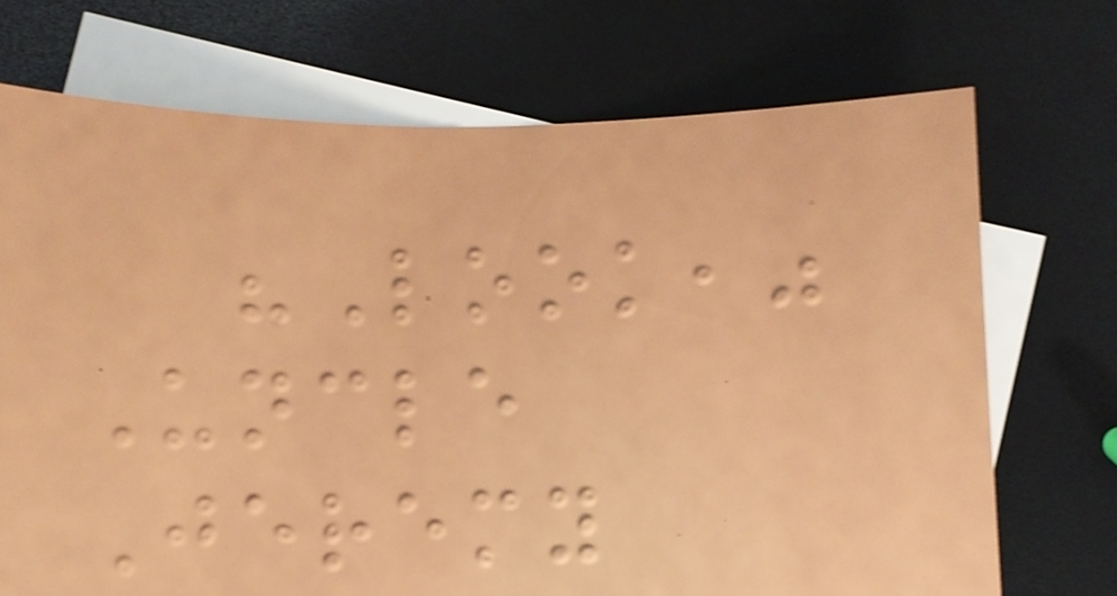"Look,"
Uncle
Jeremy
